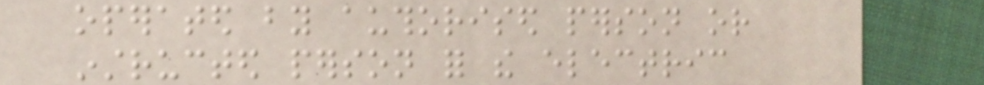operated by authorised person or
instructed person for the electric
